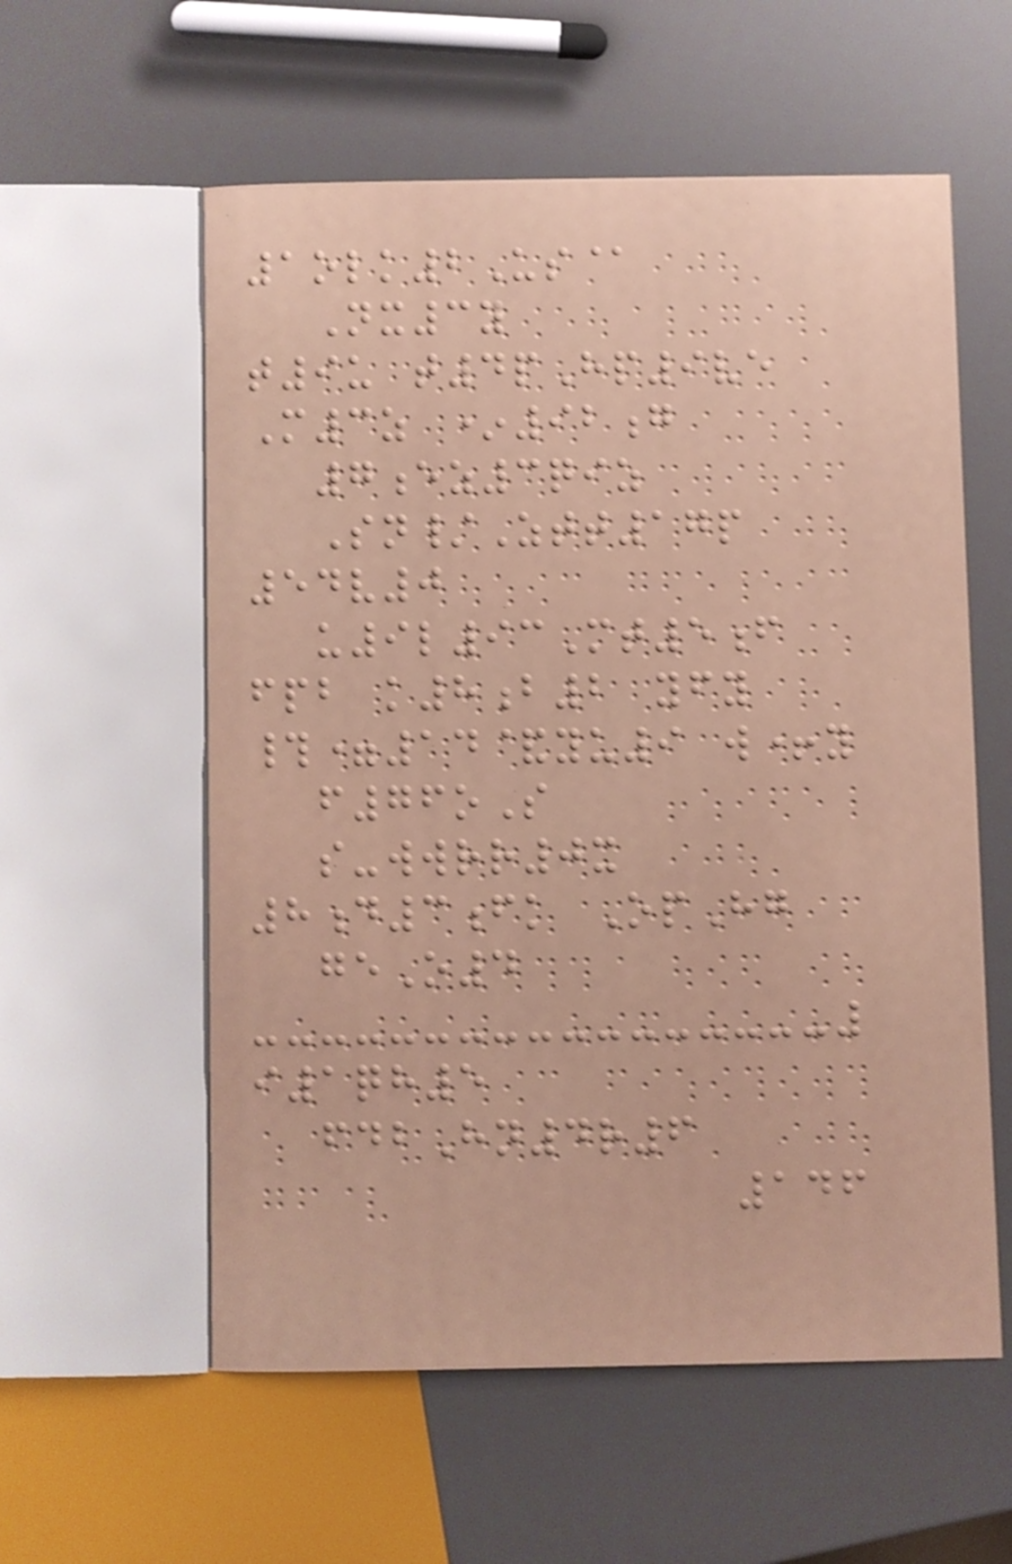1olk2Us@
Nx3y
t9u t4pHp9ve
M3z *92g
7ez3qiz
Sn/Ztt17p
54v0
u9l93Mt5f
fpb k8b2 yfy
#=14&yu9 w+y
f76oS
s-wwrr0x
8d3fk OpHg
geO4
i1qh5
fdbHn4r6
146
